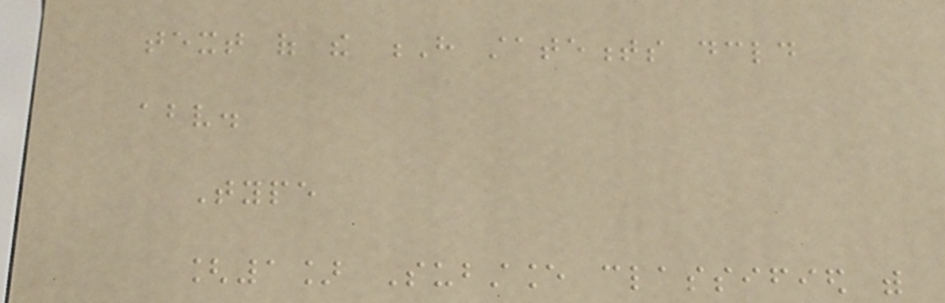text of the H statements declared
above.
Type
[1] Substance classified with
